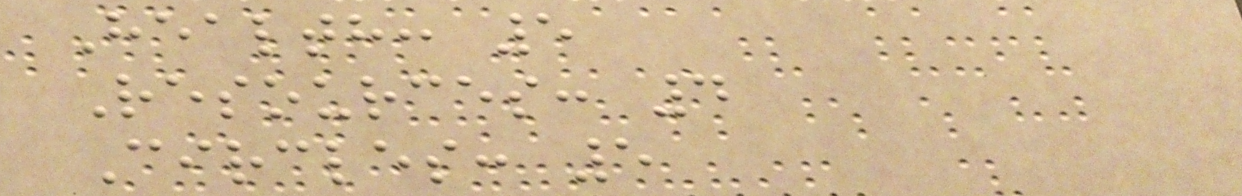Health: 5
Resources: 4
Circles: 5
